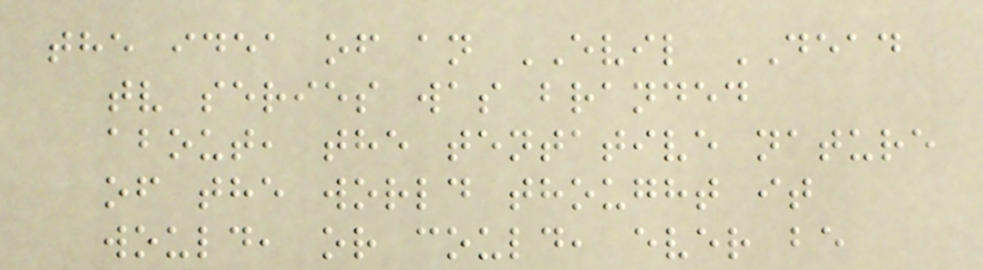the idea of an EVIL DEAD
tv series was branded
about, the tentative nature
of the world thought it
would, or could, ever be
